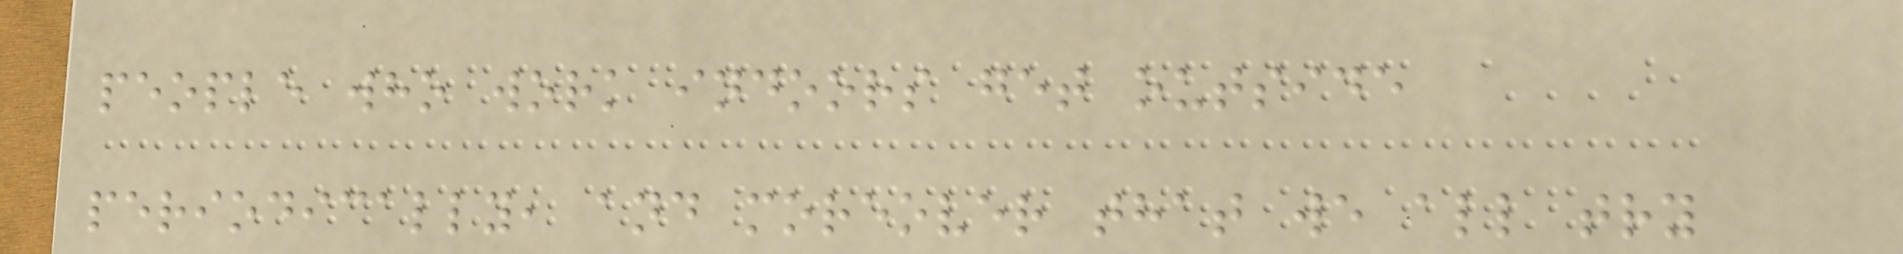people who work indoors get outside
periodically, and moreover that we all try
